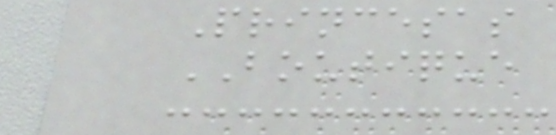Princesas
BOUTIQUE
